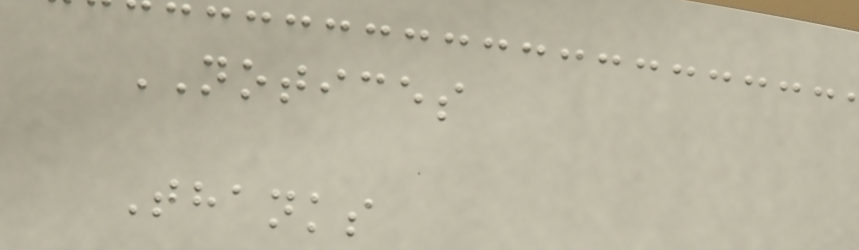NOTICES
Thanks
